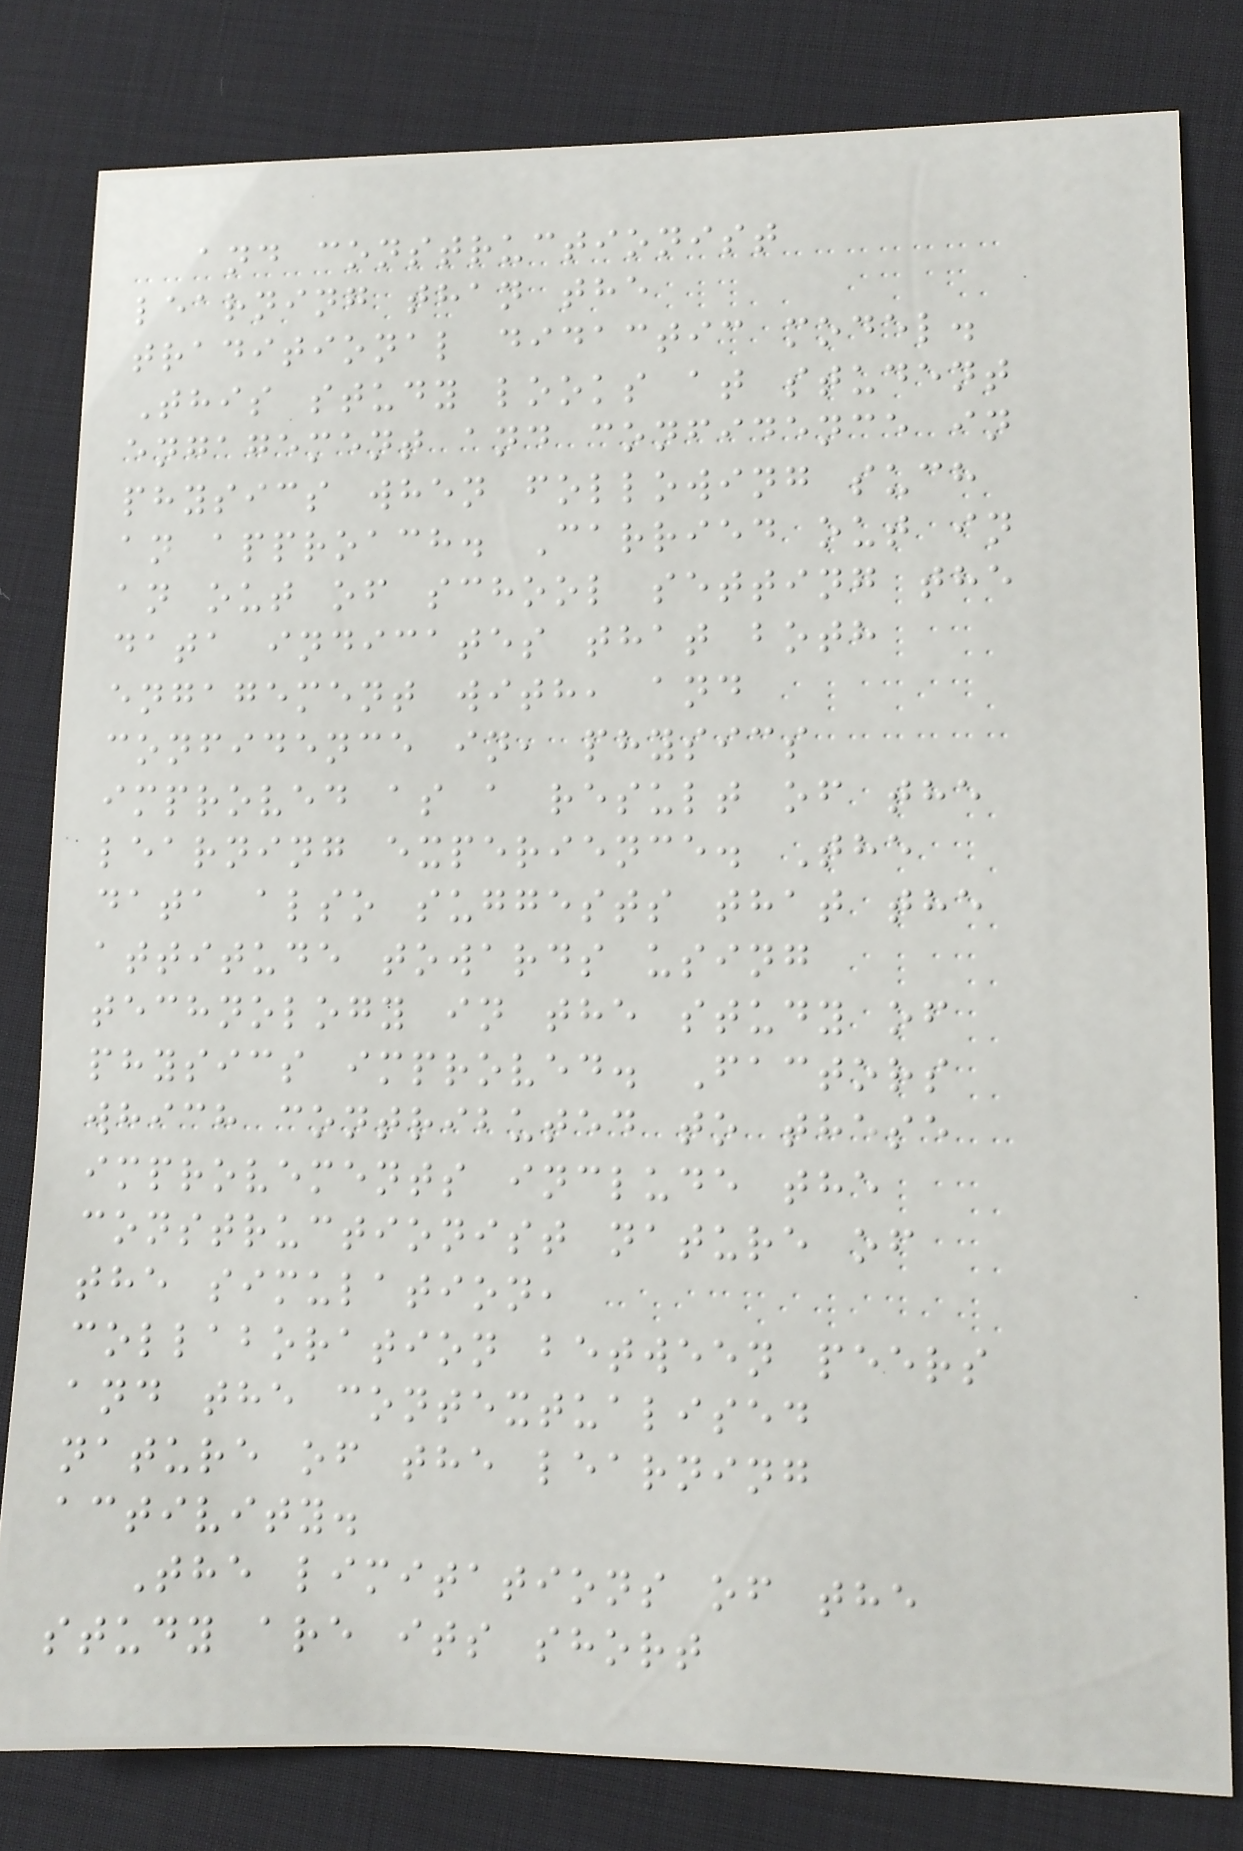and constructionist
learning than the
traditional didactic model.
This study looks at student
engagement and confidence in
physics when following such
an approach. Carried out in
an out of school setting the
data indicates that both
engagement with, and
confidence in, physics
improved as a result of the
learning experience. The
data also suggests that the
attitude towards using
technology in the study of
physics improved. Factors
which contributed to these
improvements include the
constructionist nature of
the simulation,
collaboration between peers
and the contextualised
nature of the learning
activity.
The limitations of the
study are its short
